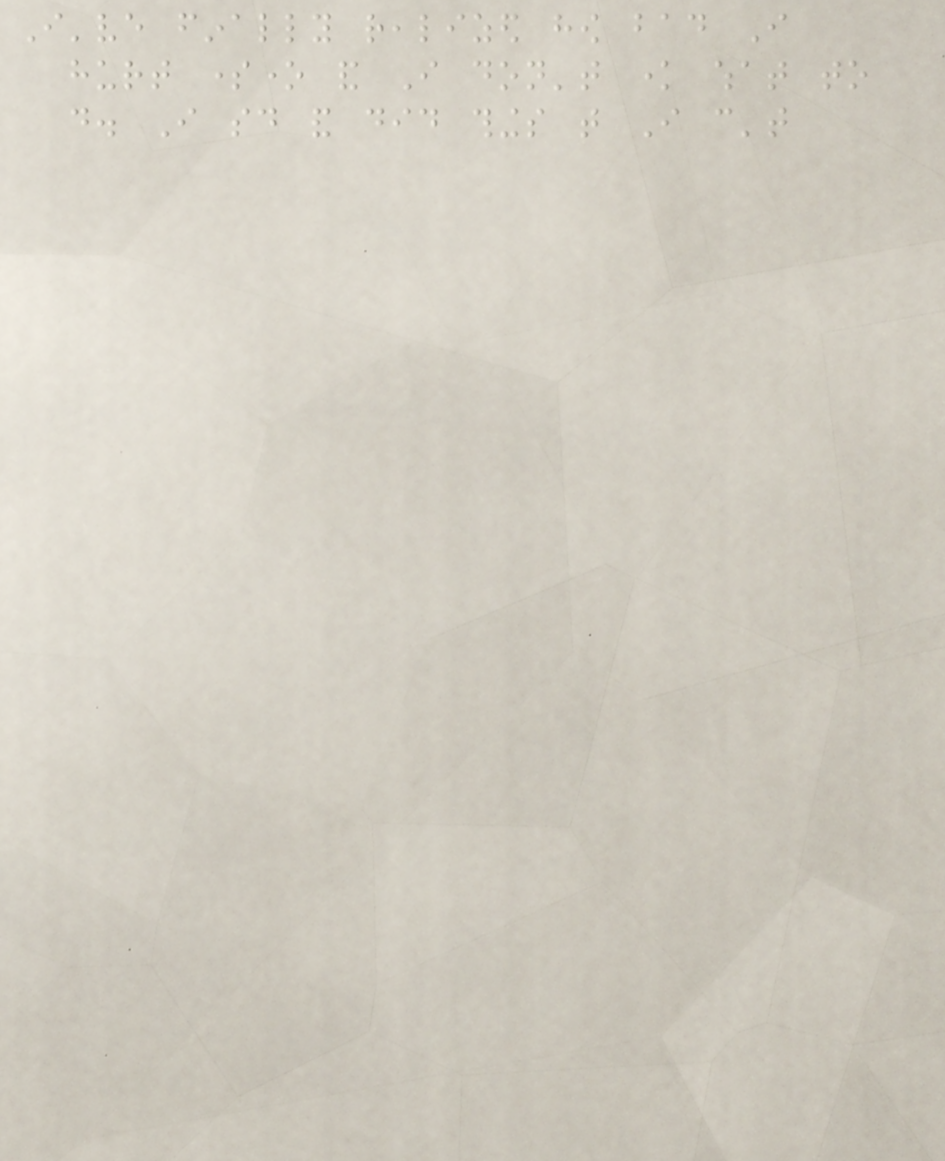I've finally realized how bad I
hurt someone and I don't know what to
do. I said and did things that I can't
